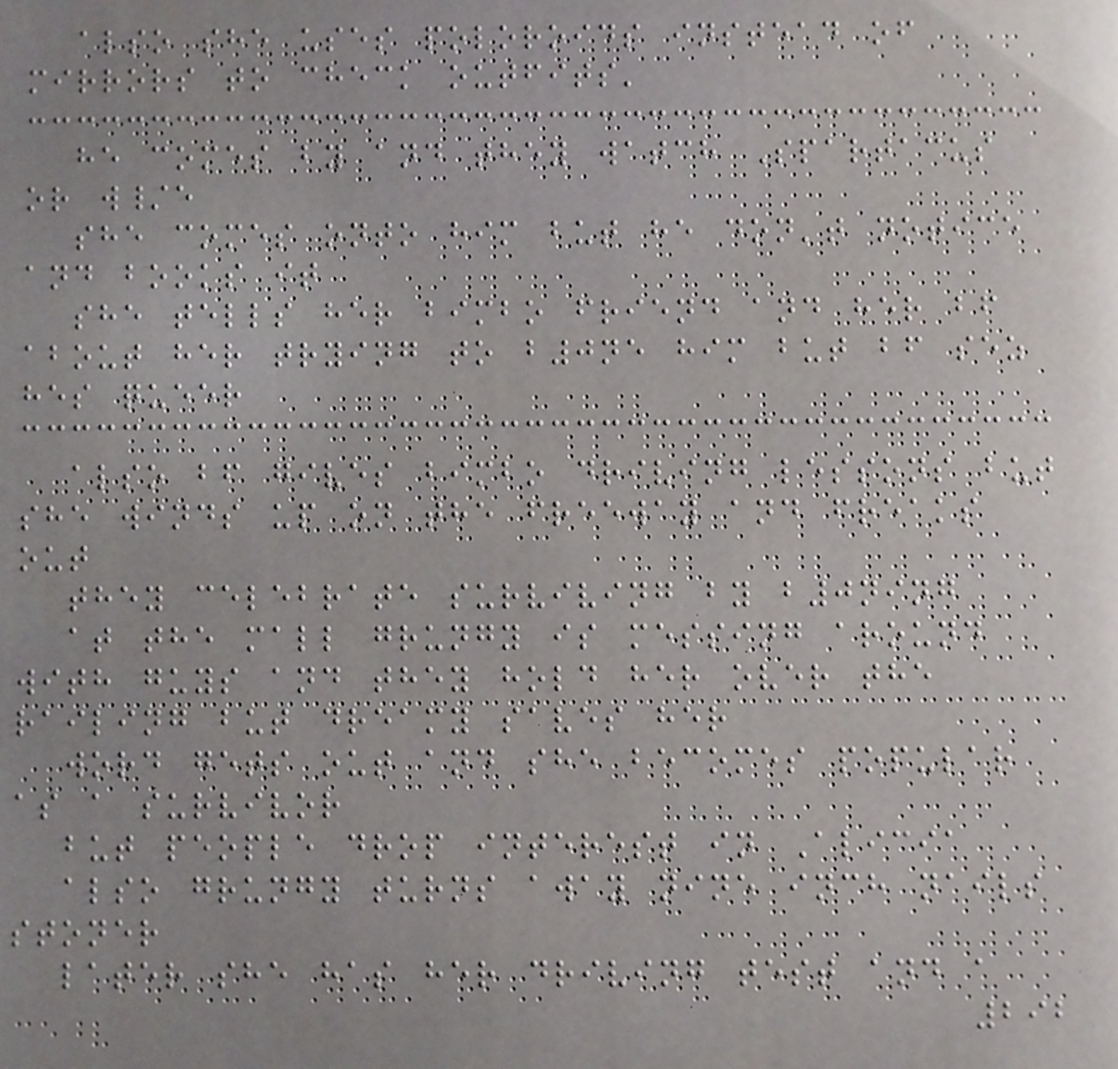also she uses poloroids instead of
mirrors to check outfits'
he comes by and they watch Spartacus
or w/e
she comes onto him but he don't notice
and books it
she tells her bimbo friend and her bf
about her trying to b0ne him but bf sez
hes queer
also bf gives bimbo driving lessons but
she winds up on the freeway and freaks
out
they celebrate surviving by b0ning
at the mall grungy is messing around
with guys and they hold her over the
railing but dreamy saves her
word gets out and she becomes popular
as a survivor
but people drop interest in Alicia
also grungy turns away nine inch nails
stoner
later she has her driving test and a
292
